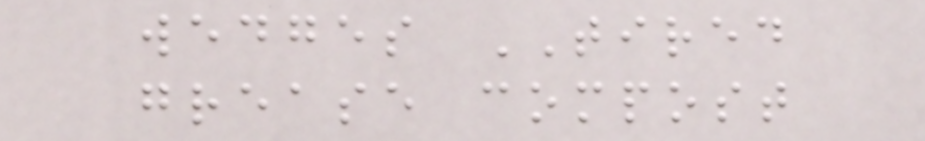wedges TIRED
grease compost
